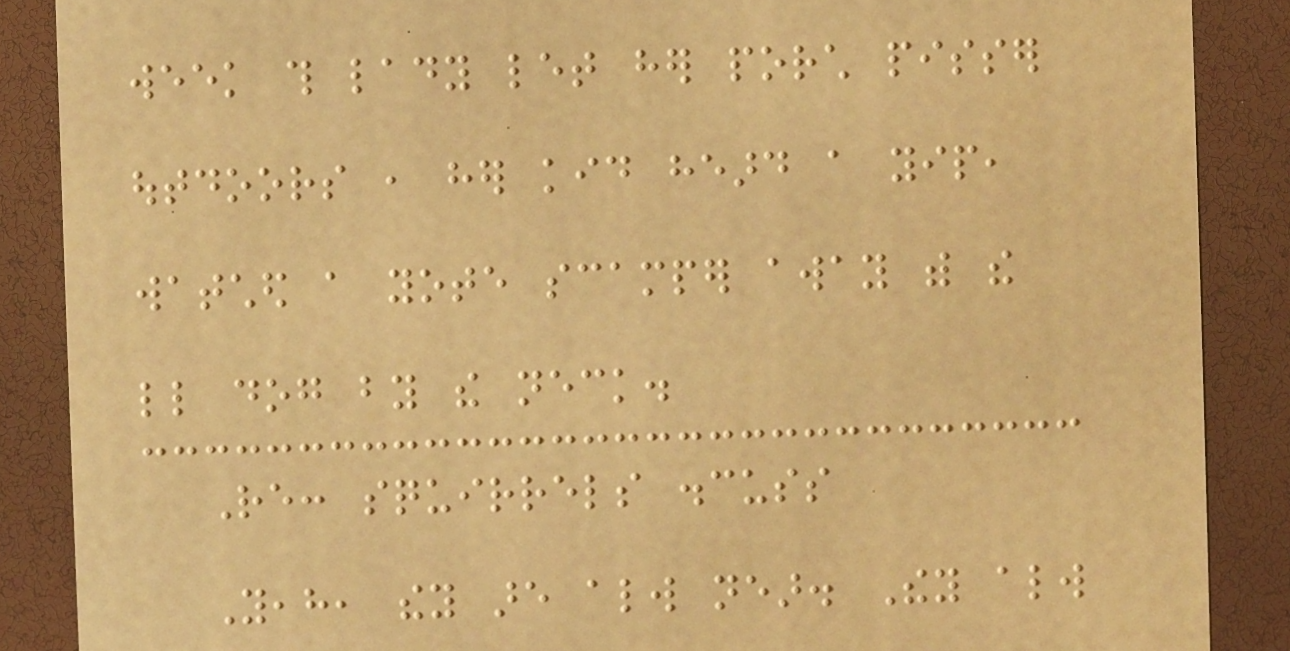week this lady let her porch pisser
outdoors , her kid heard a yip,
watched a yote scamper away with the
little dog by the neck.
Re: squirrels discuss
Yeah, they are always near. They always
